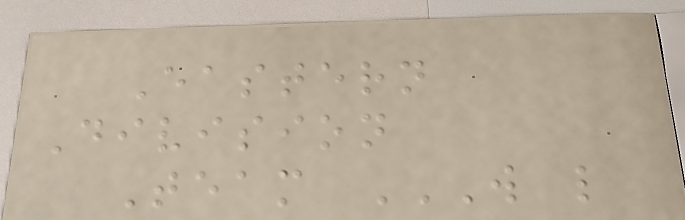Eastern
Division
Team W L
